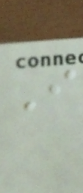I
